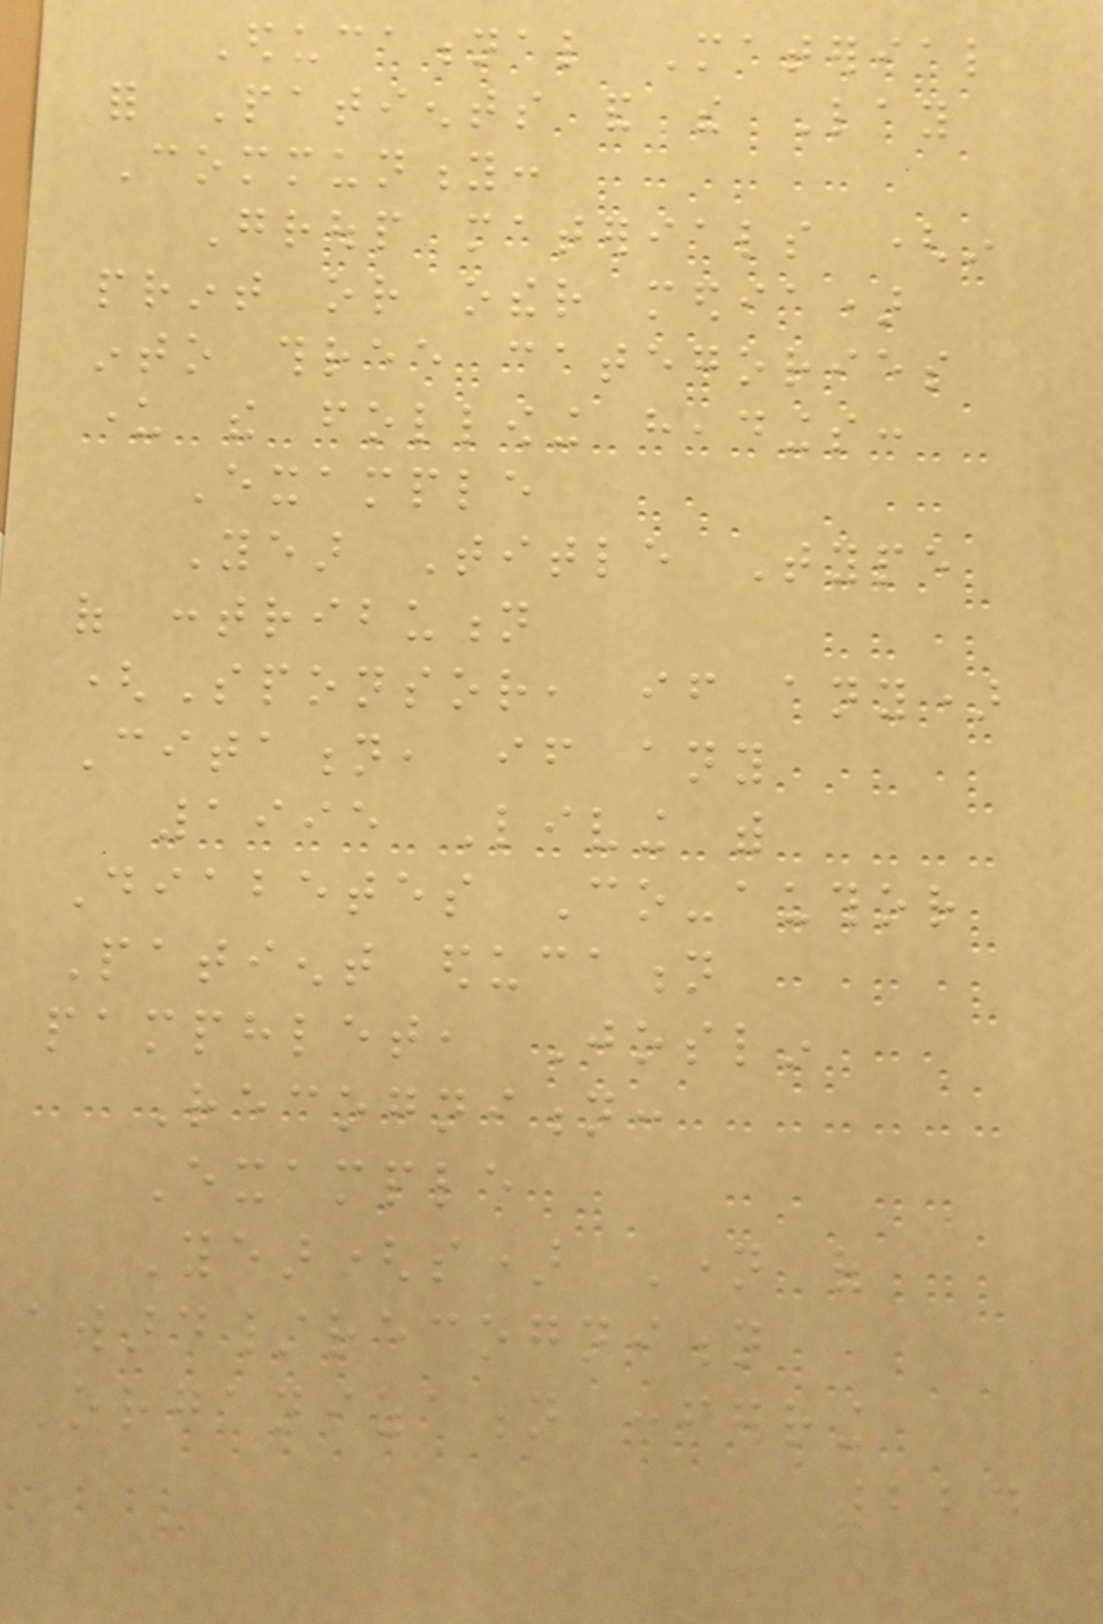Educational Material
for Patients and the Lay
Community:
Group materials (in
print or other media)
into three categories
under the following headings:
Example
Year Title Type
of contribution
(Sponsor, if any)
Citation, if any
1995 Living with
Diabetes Co-author
Patient education
pamphlet, Joslin
Recognition:
Example
Year(s) Name of
award/recognition
Organization conferring
224
